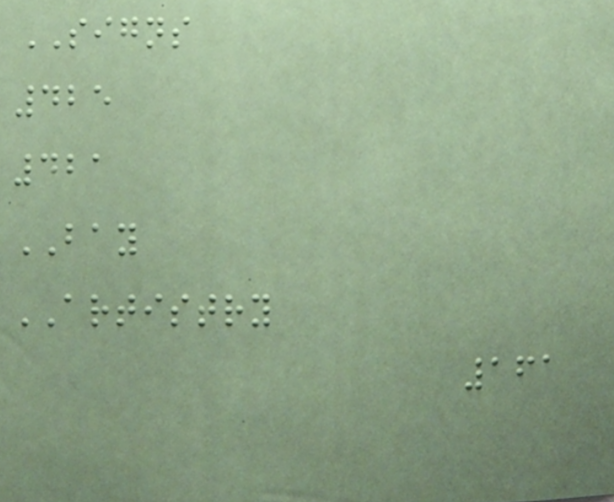SIGNS
425
421
BAY
ARTISTRY
161
